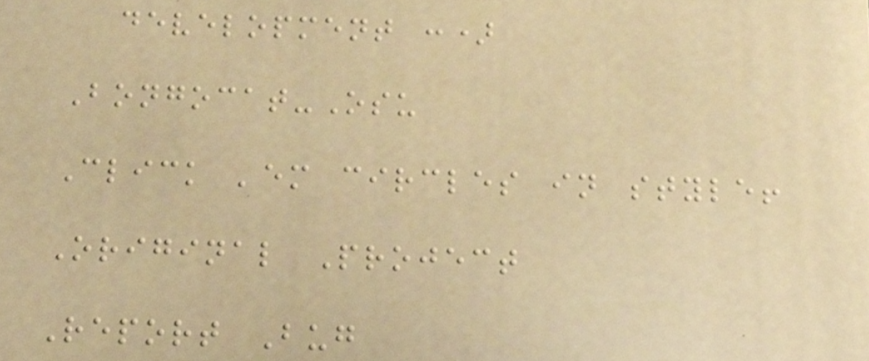development :)
Bongocat-Osu
Click 'em circles in style!
Original Project
Report Bug
